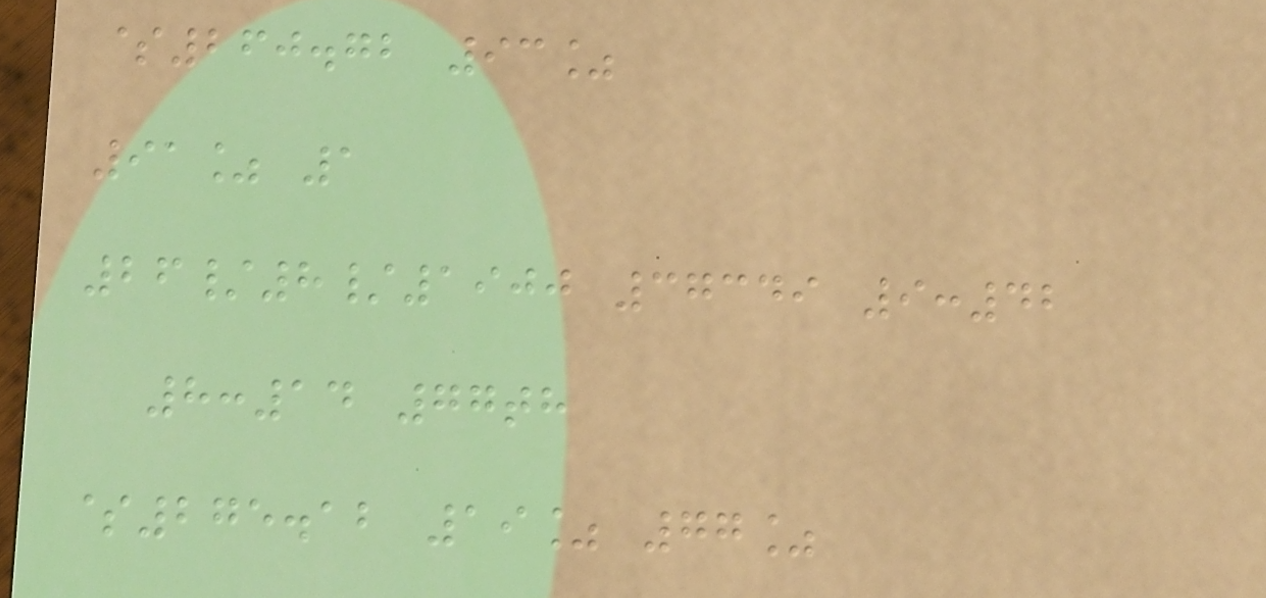$260.72 93%
91% 1
26/8/1900 37349 9:42
8:14 77th
$275.12 19% 77%
